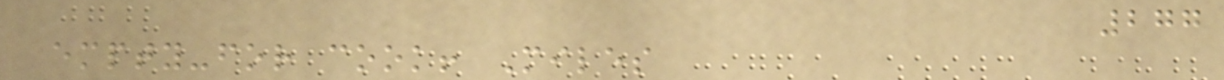277
empty-for cook! Miles
